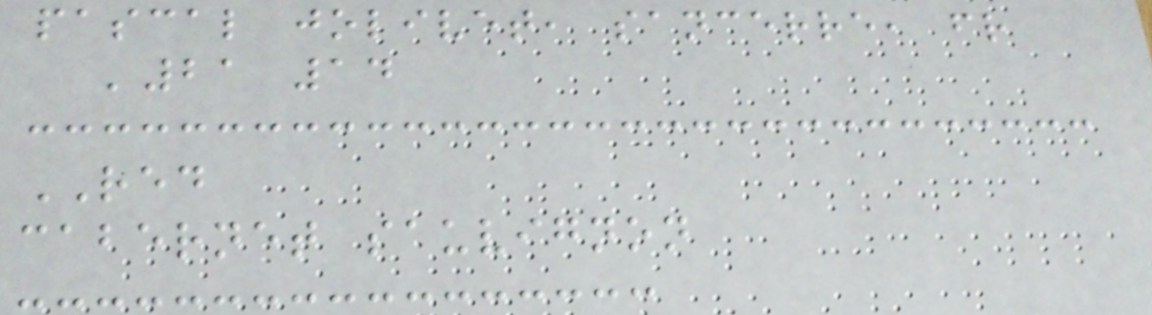pascal jolivet, sancerre, fr
'21 14
RED
cabernet sauvignon
